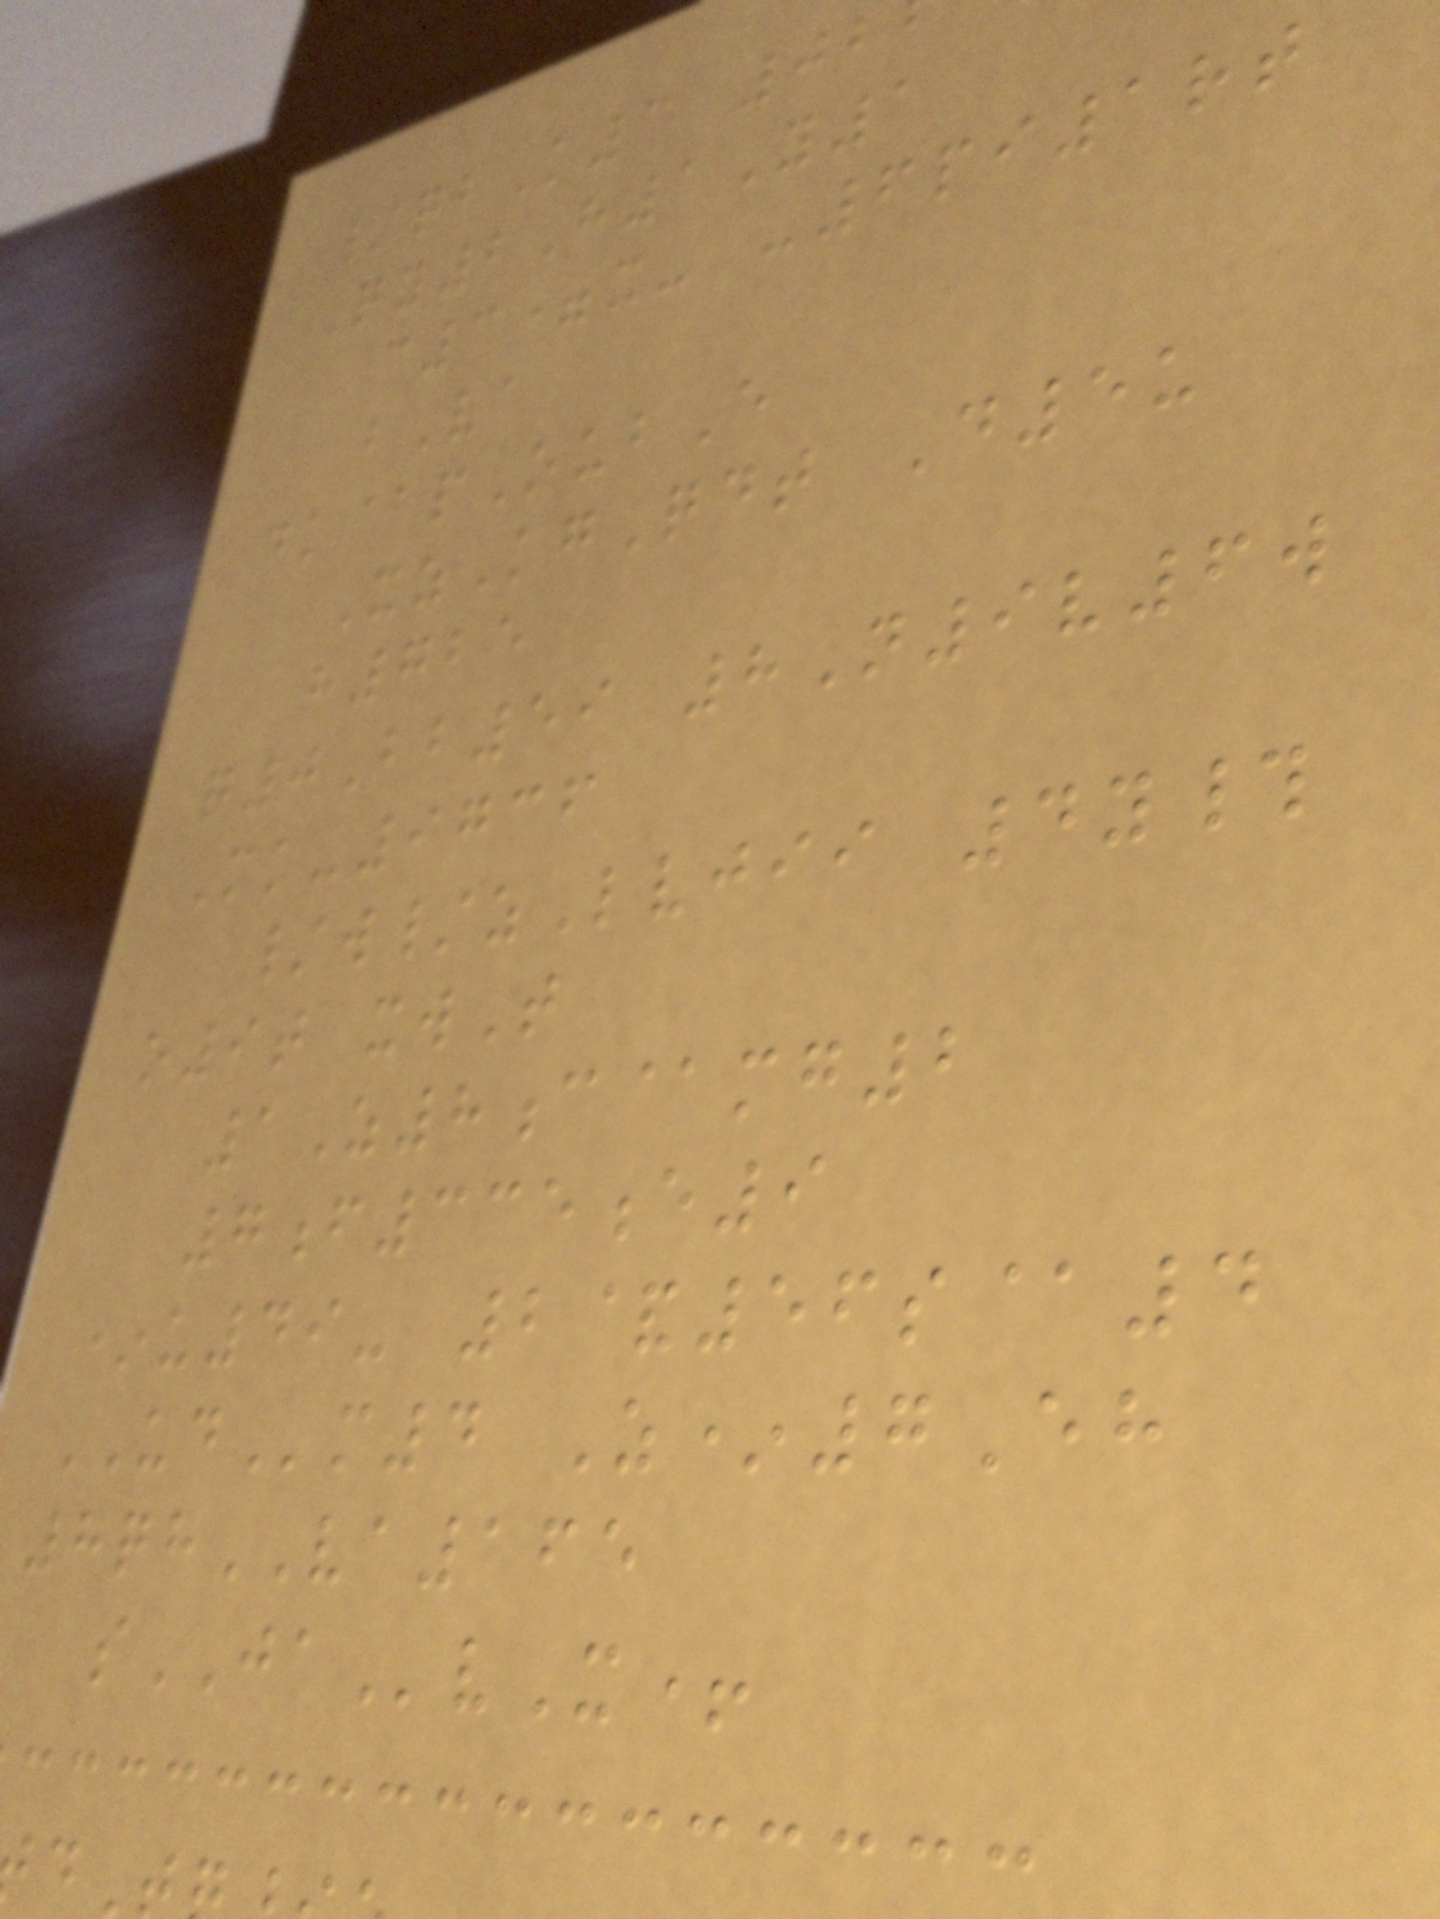/qbK3 02
Qy2H1Y1
c3=x- -6pi1rt
bVa
dk@pOubE
XzKgQdt D5u
h725
q0Bb59 8N9v6w
Mk-9736
/w/zLvjii 4y#
o9t xwT
1Z8c@mg2
7f335e9
*u49- 2&56s@4
UDm4 Z*7Eh
8qhVA165
sJAvX+
